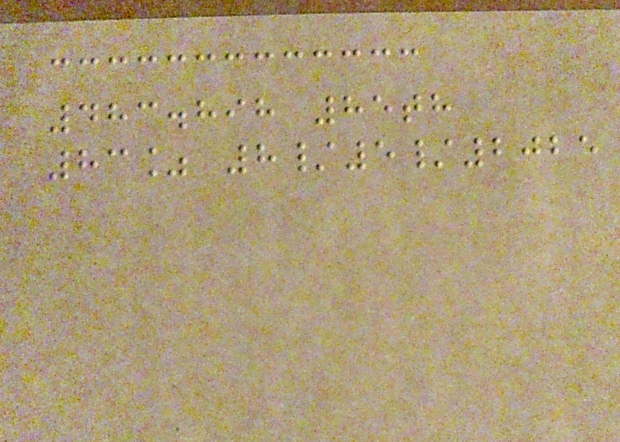483.898 85th
83% 8/5/2025
